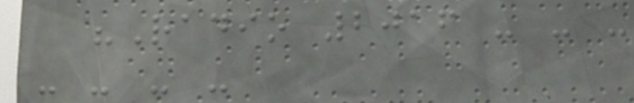"Radio 2016 - - -
- - - -
